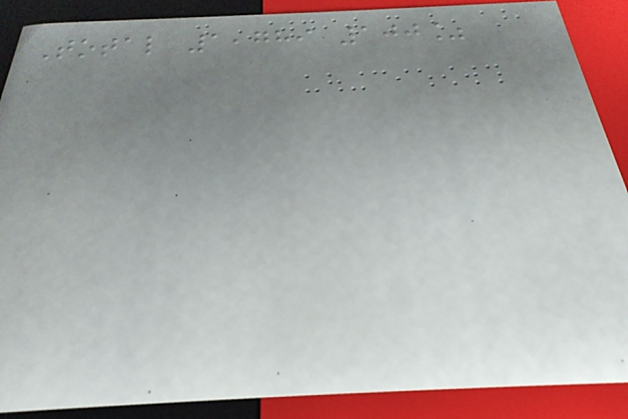Total 1,789 100%
